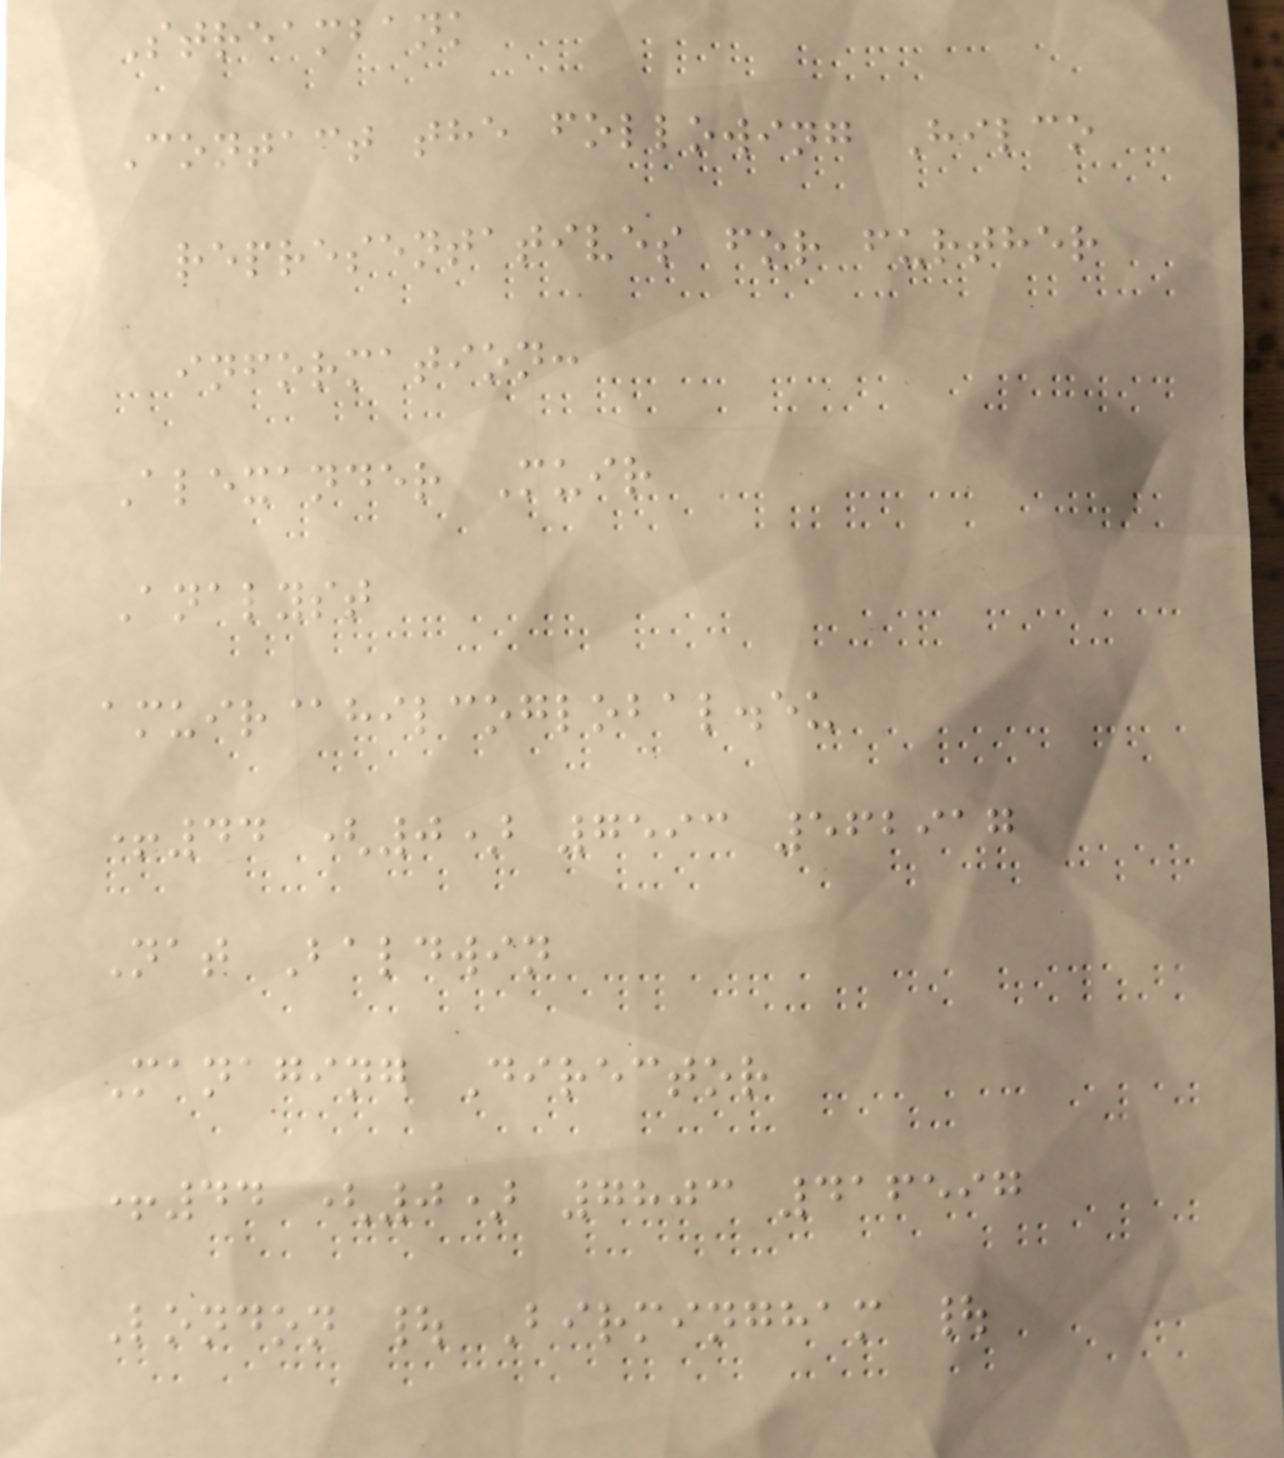Streambank
Contact the following Hilco
representatives for further
information:
Alexander Muir
Analyst
amuir@hilcoglobal.eu
+44 (0) 7593 562917
Nat Baldwin
Managing Director
+44 (0) 7803 416597
London | Birmingham |
